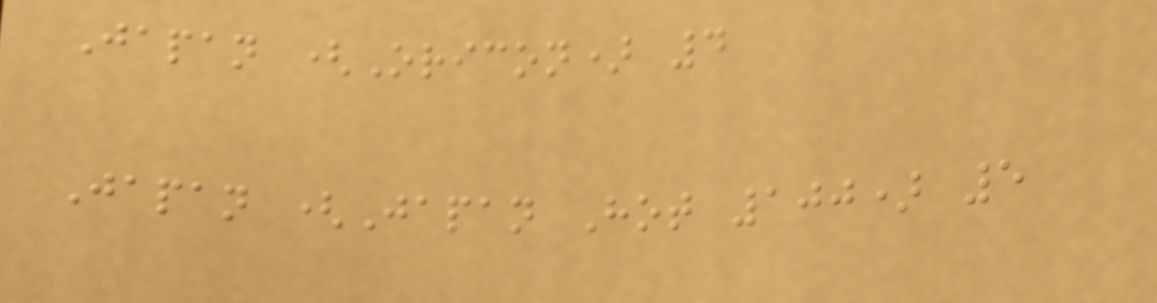Japan (Oricon) 4
Japan (Japan Hot 100) 5
